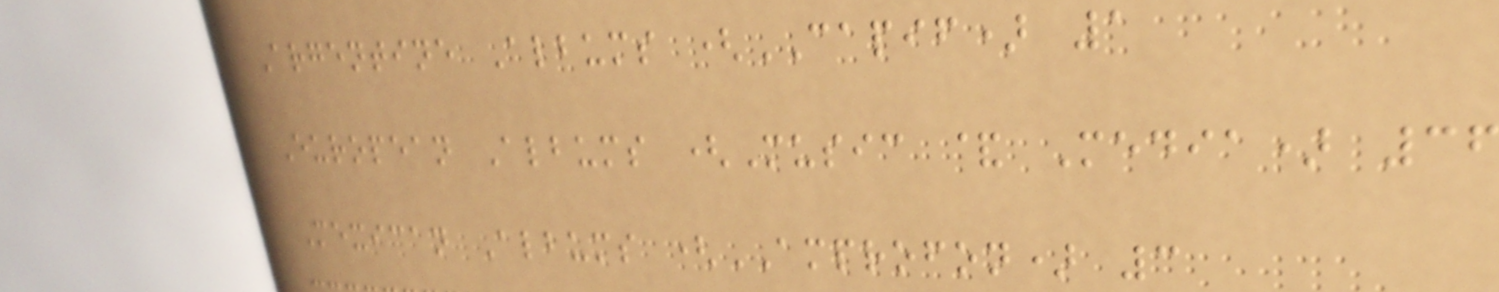Argentine Albums (CAPIF) 1
European Albums (Music & Media) 36
Mexican Albums (AMPROFON) 3
